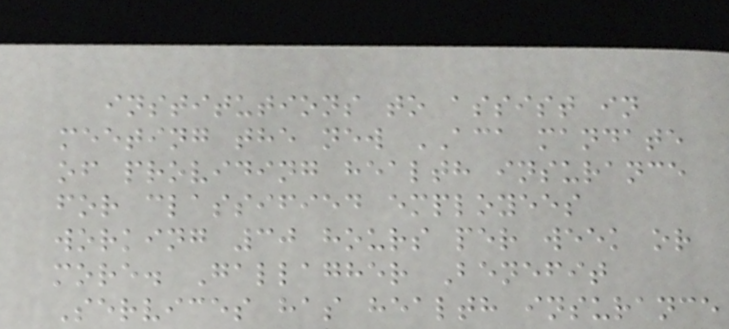institutions to assist in
meeting the new ACA mandate
of providing health insurance
for classified employees
working 30 hours per week or
more. Gallagher Benefit
Services has health insurance
